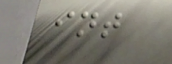int
